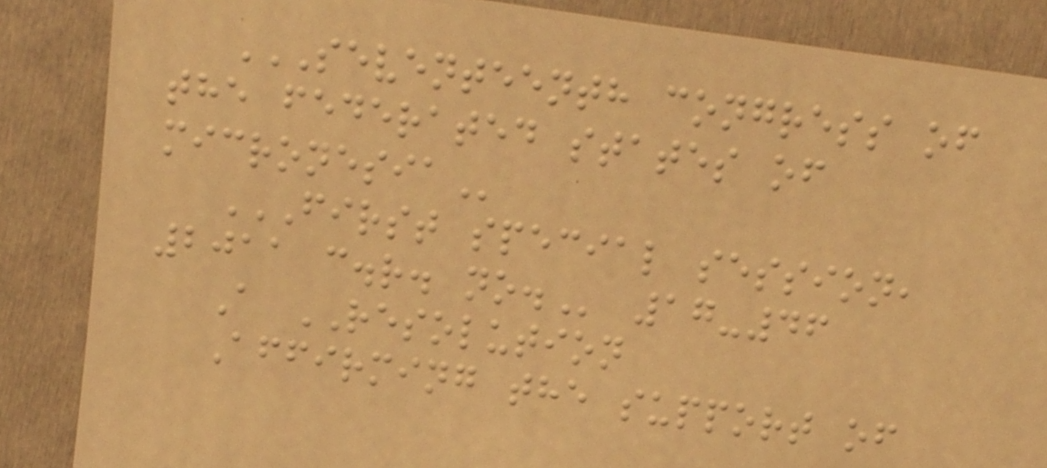SEVENTEENTH CONGRESS OF
THE FEDERATED STATES OF
MICRONESIA
FIRST SPECIAL SESSION,
2011 C.R. NO. 17-46
A RESOLUTION
Affirming the support of
